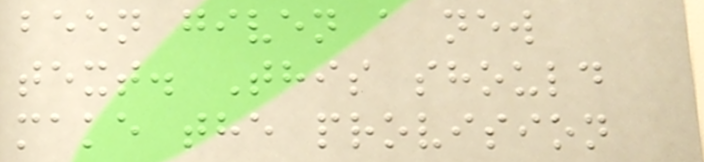been given a new
text. This should
make the provision
